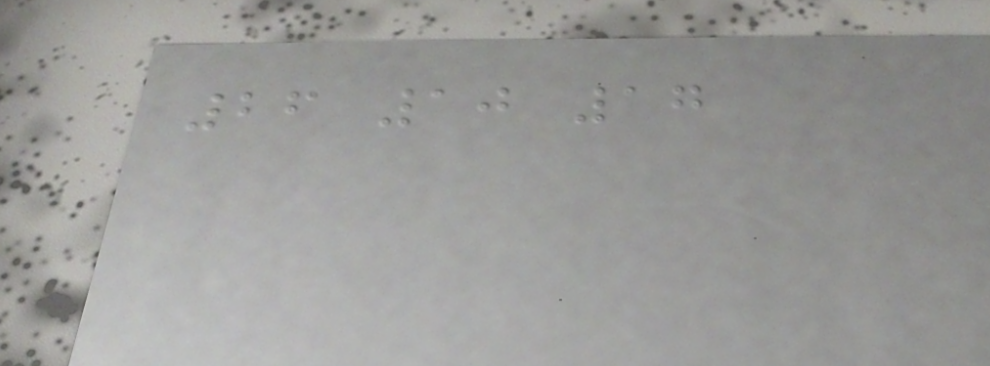26 10 17
